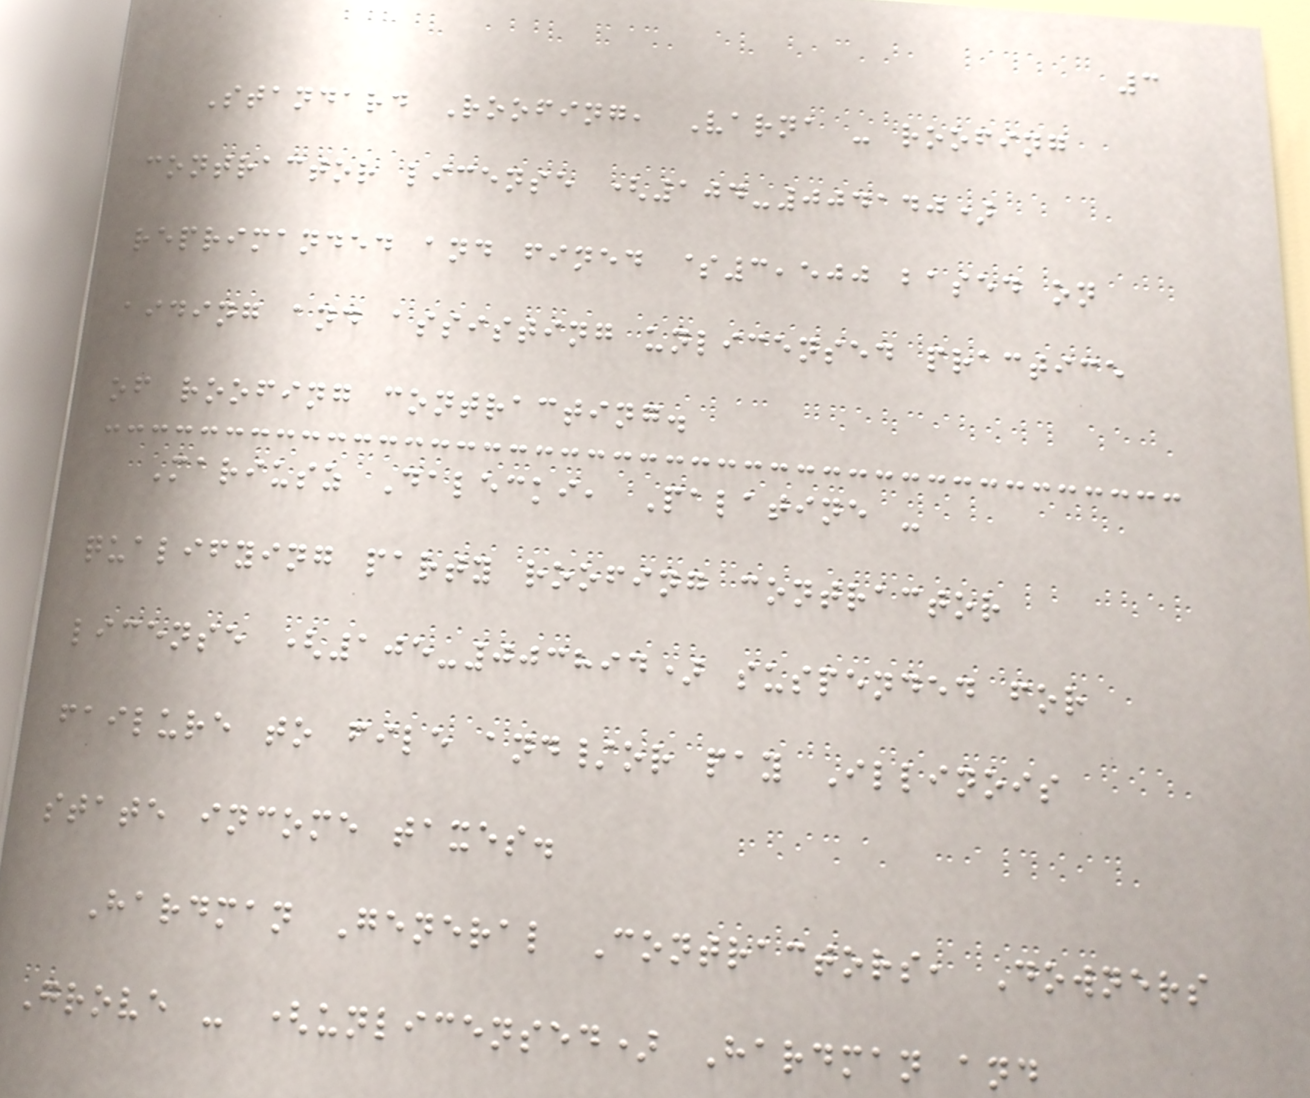3
Standard Roofing, Varna - roofing
contractor license (104-004140)
reprimanded and fined $3,500 based on
aiding and assisting unlicensed practice
of roofing contracting.
Mariusz Dalecki, Palatine -
qualifying party roofing contractor
license (105-003894) suspended for
failure to file and/or pay Illinois
state income taxes.
Hardman General Contractors, Downers
Grove - (unlicensed) Hardman and
